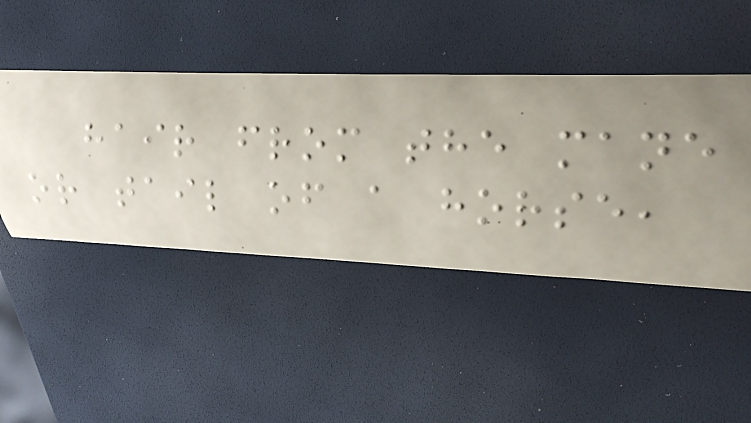hair from the mane
or tail of a horse,
